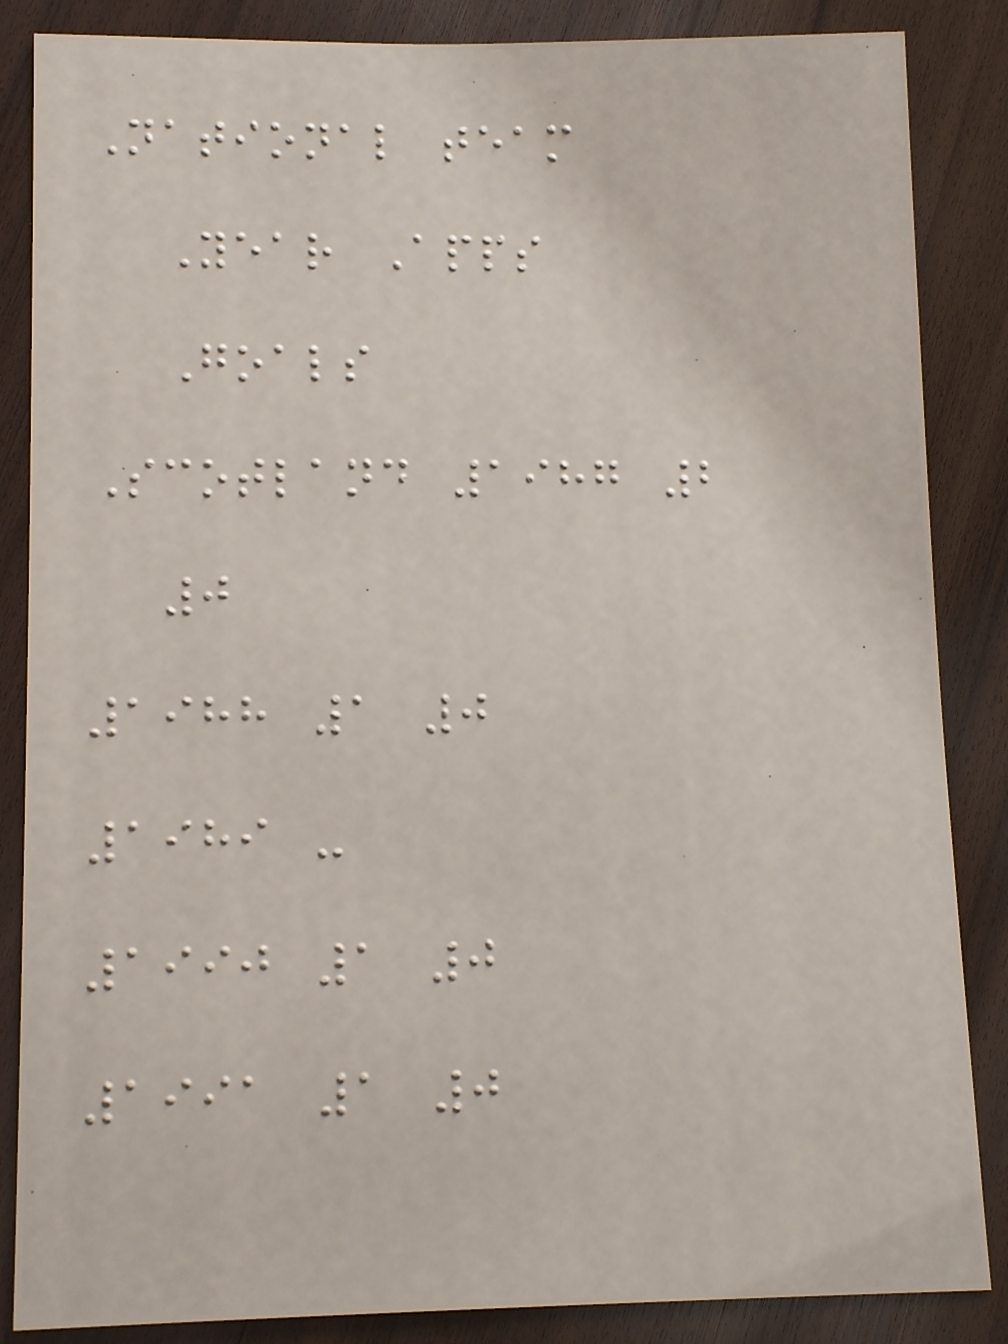National team
Year Apps
Goals
Scotland 1987 2
0
1988 1 0
1989 -
1990 1 0
1991 1 0
